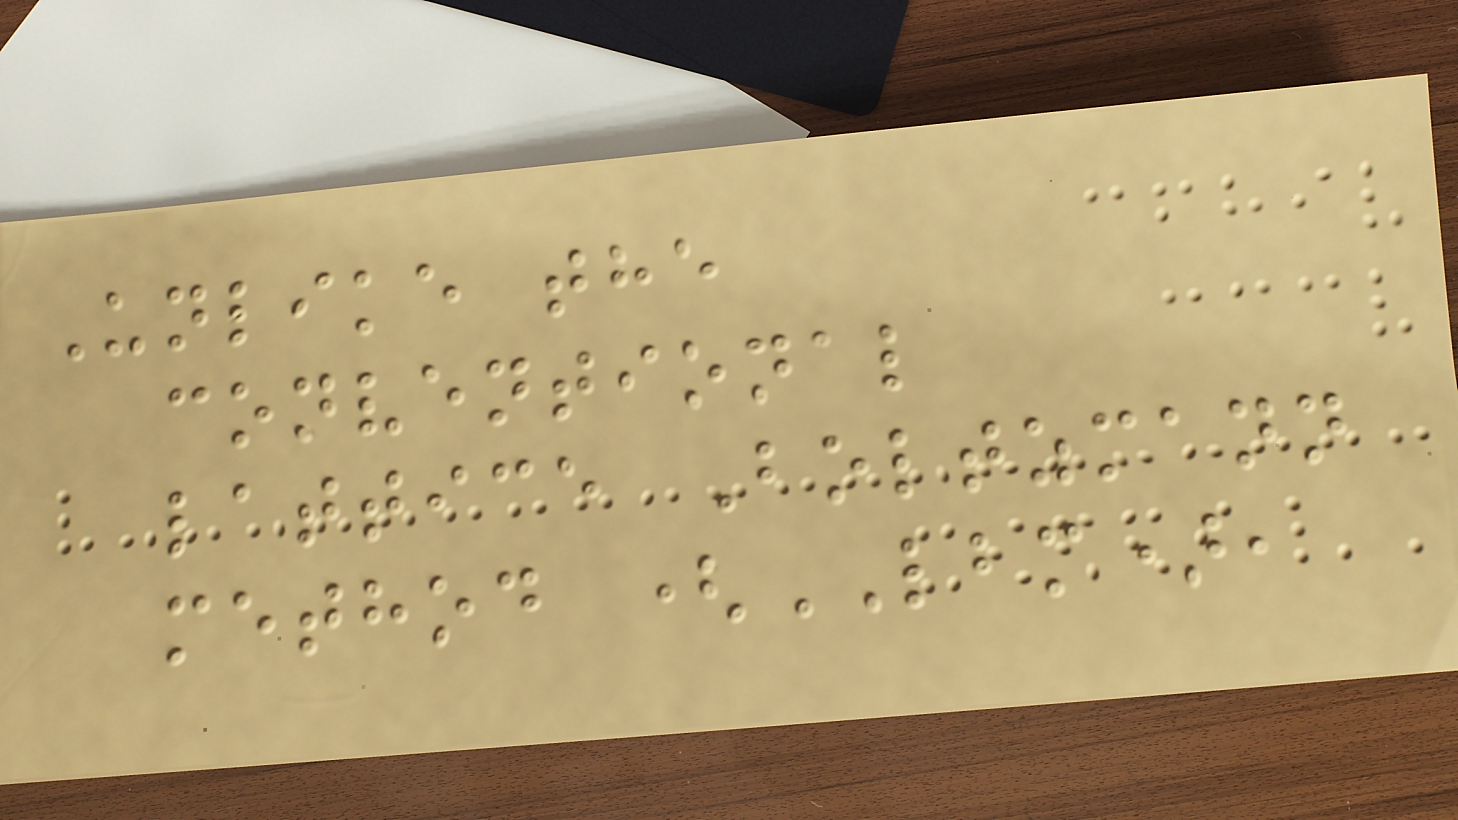Unlike the
conventional
lattice Boltzmann
method (LBM),
